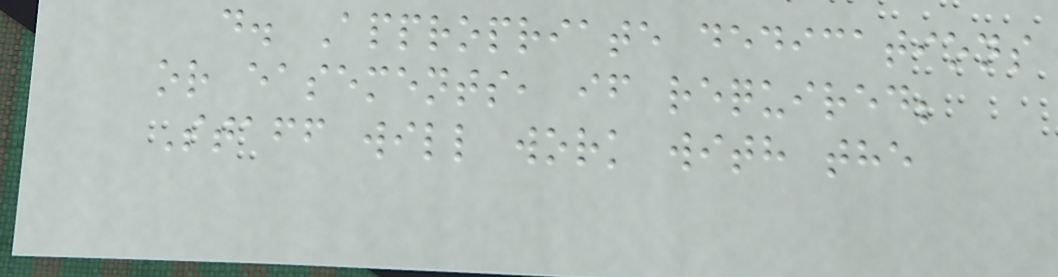d. Appropriate dedications
or easements, if required;
Staff will work with the
